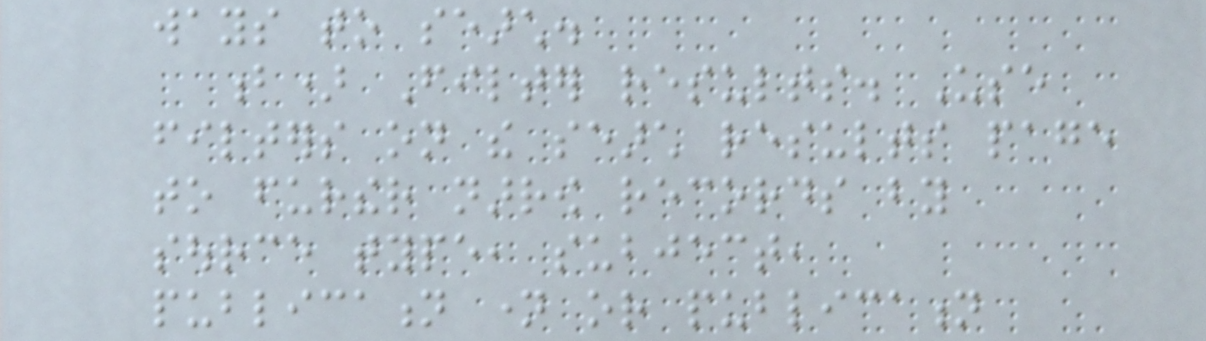ways to search.
b) Filter results. Use
filters on the search results page
to further narrow records by
source type, subject,
publication name or publication
